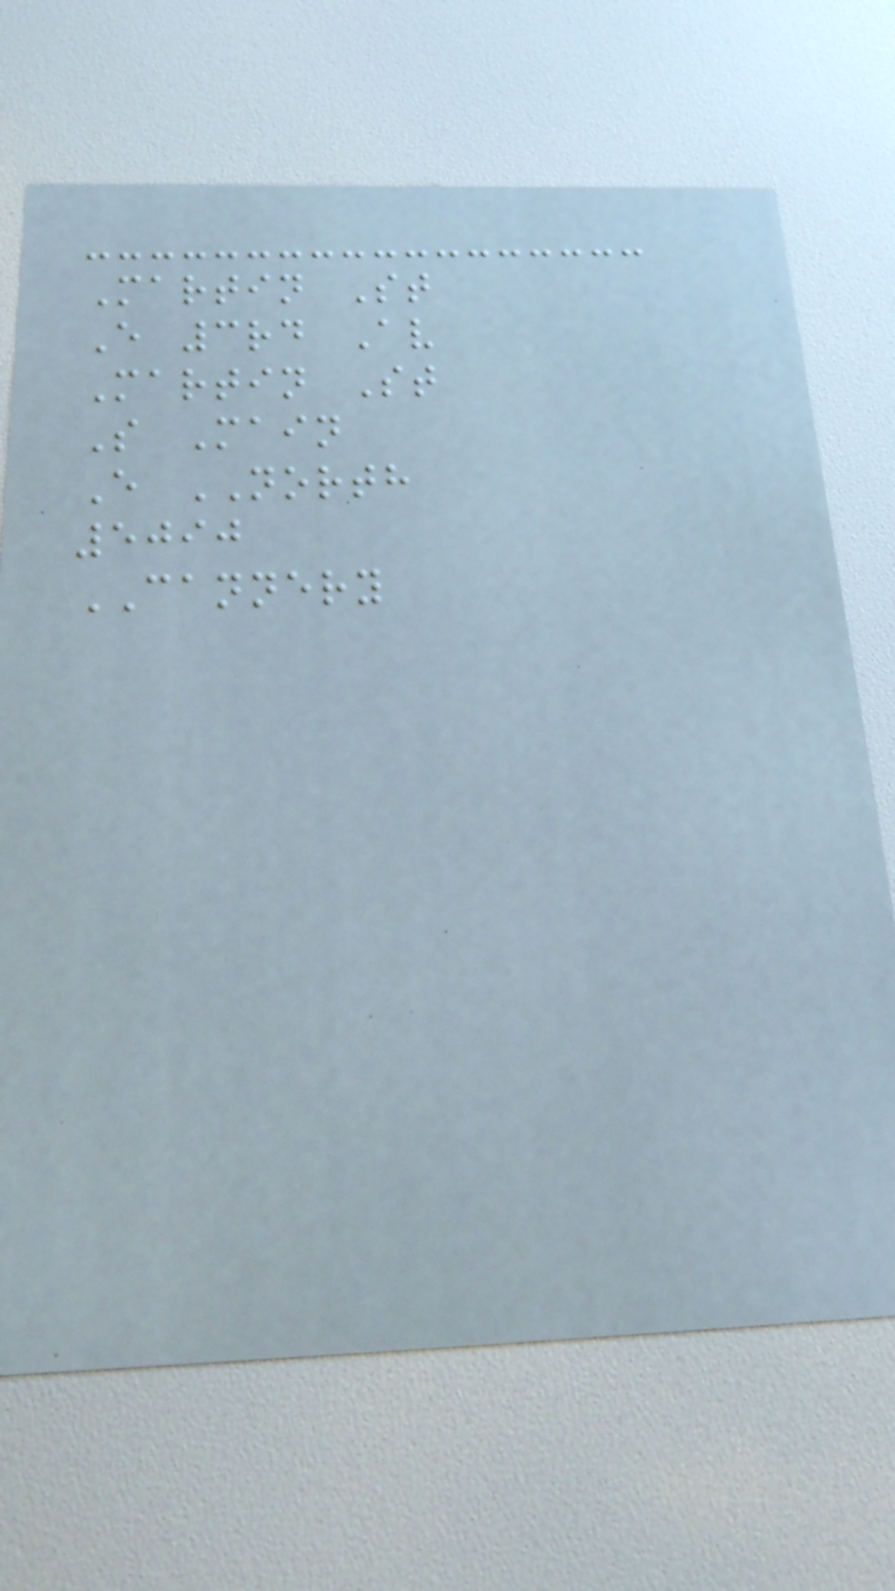Martin St
E 3rd Av
Martin St
S Main
E NORTH
5090
CANNERY
